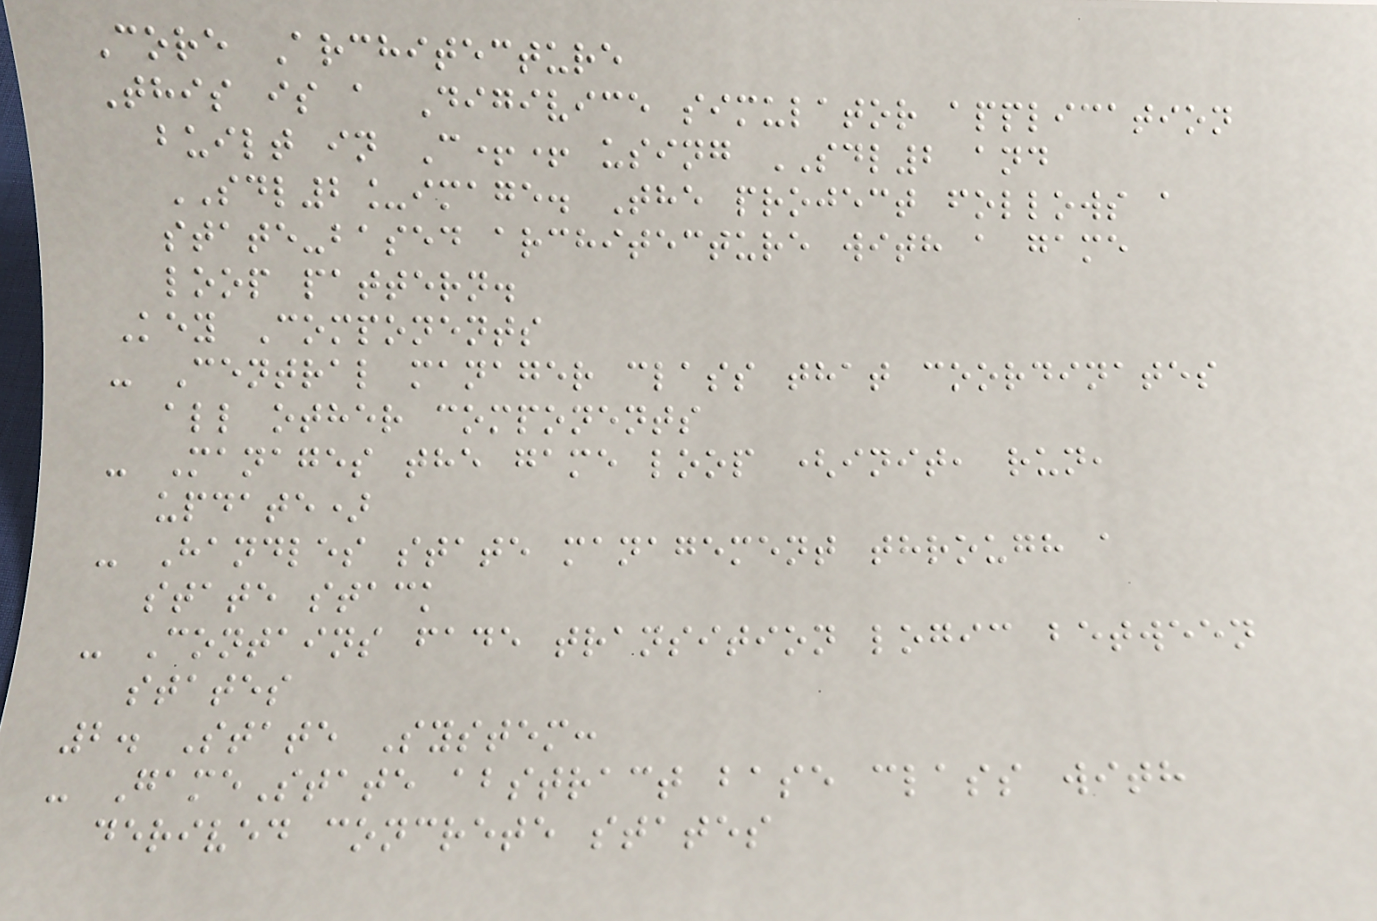Core Architecture
This is a Digivice simulator application
built in C++ using SDL2 and
SDL2_image. The project follows a
state-based architecture with a game
loop pattern.
Key Components
- Central manager class that coordinates
all other components
- Manages the game loop (init, run,
update)
- Handles state management through a
state stack
- Contains fade transition logic between
states
2. State System:
- GameState abstract base class with
derived concrete states
